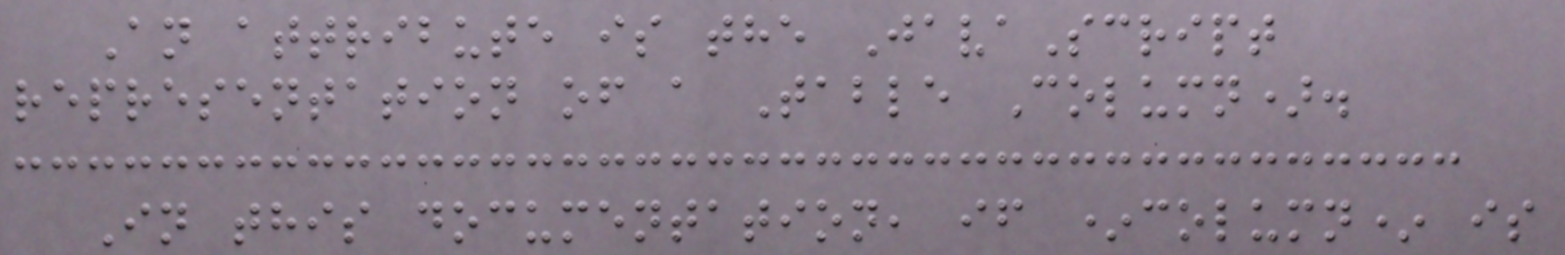An attribute is the JavaScript
representation of a Table Column).
In this documentation, if *column* is
